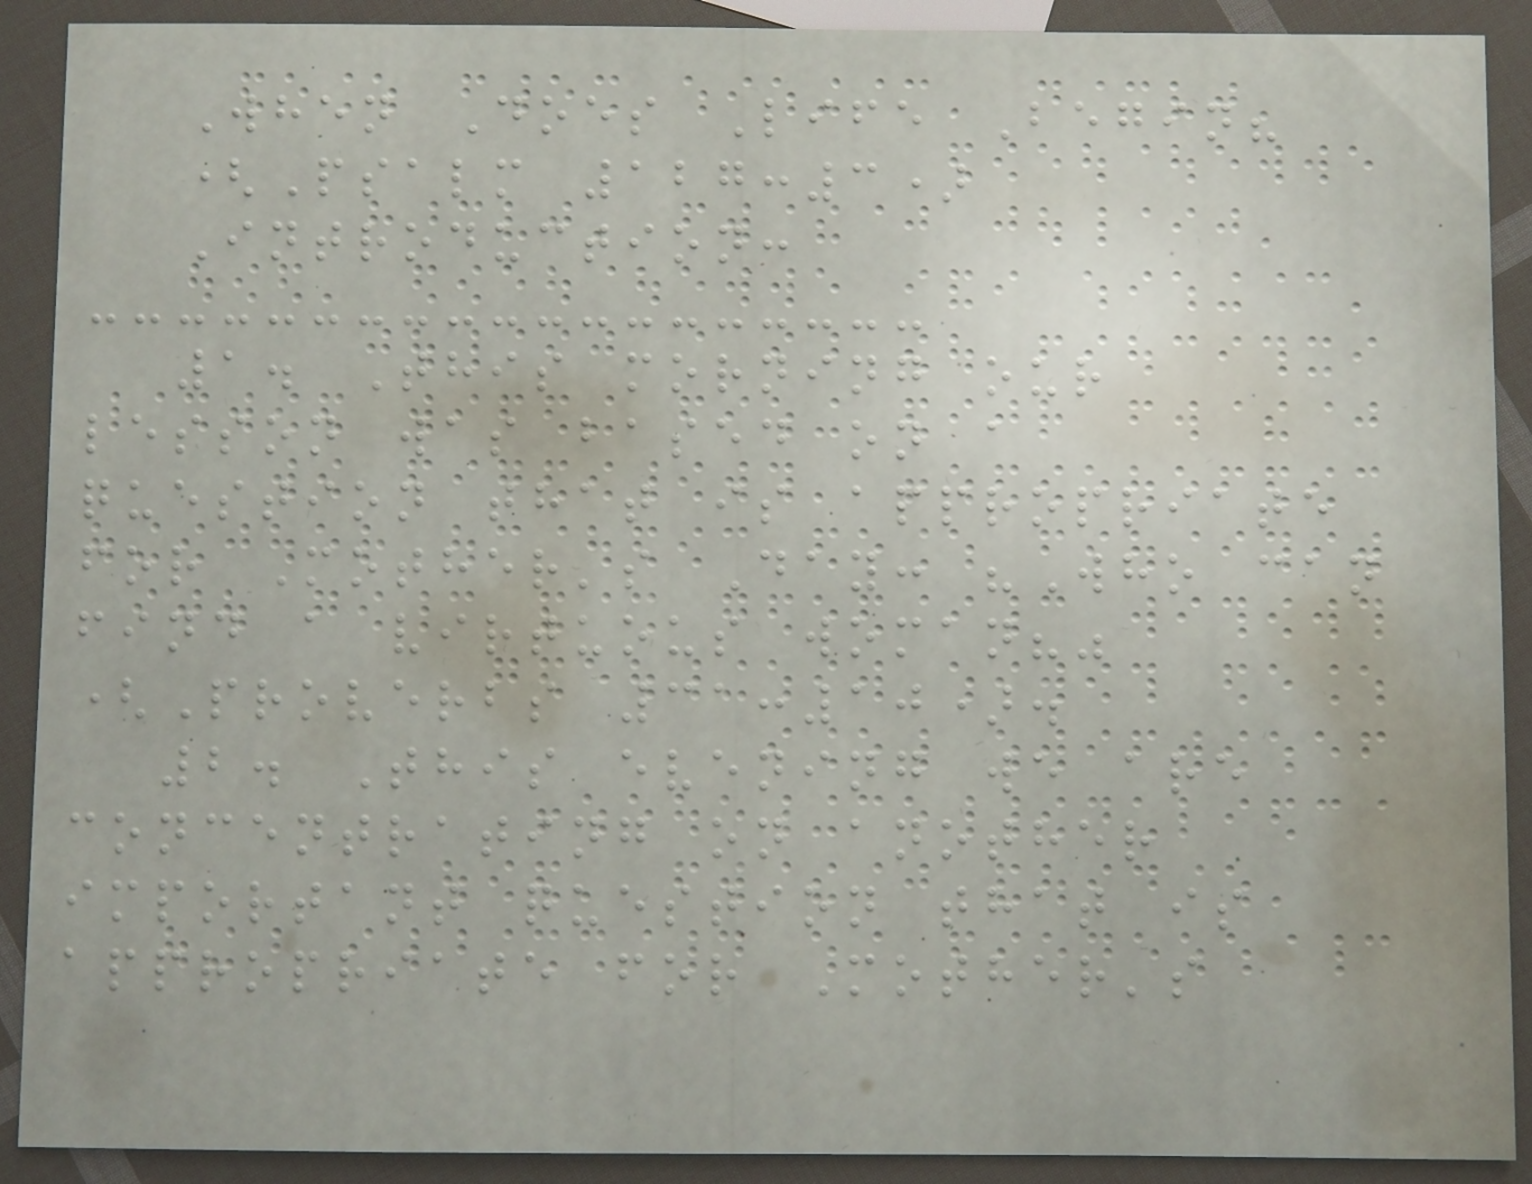When Does Life Begin?
(Psalm 127:3)
Introduction:
1. This morning our
lesson was based on a
question that is appropriate
for Mother's Day: "Who can
find a virtuous woman?"
(Proverbs 31:10).
2. This evening we are
concentrating on another
important question that is
appropriate for Mother's
